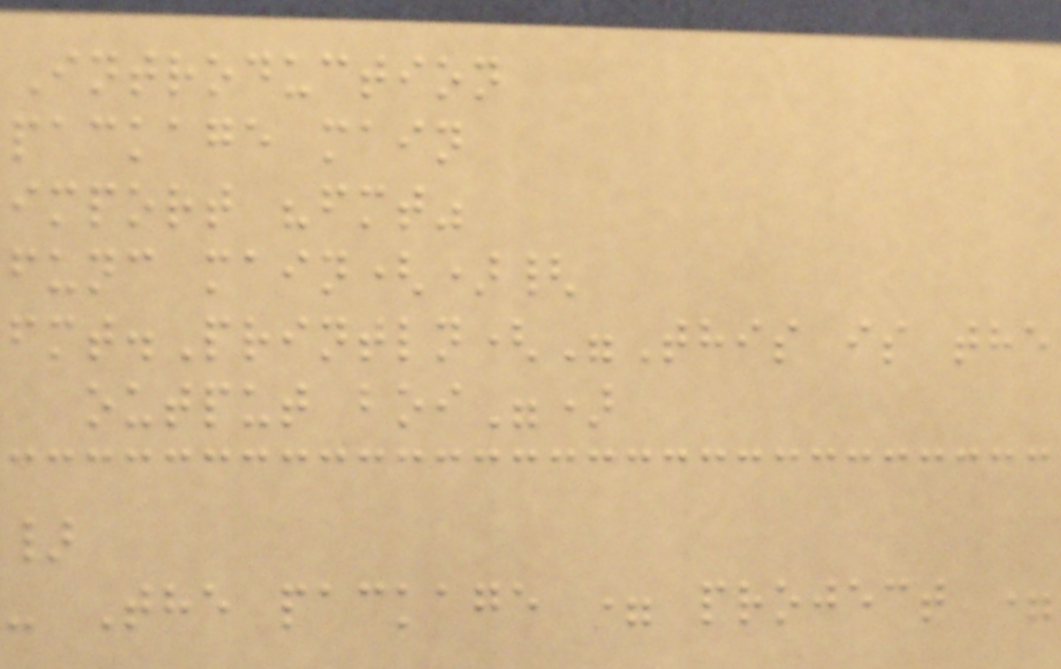Introduction
package main
import "fmt"
func main(){
fmt.Println("This is the
output boi")
}
- The package = project =
